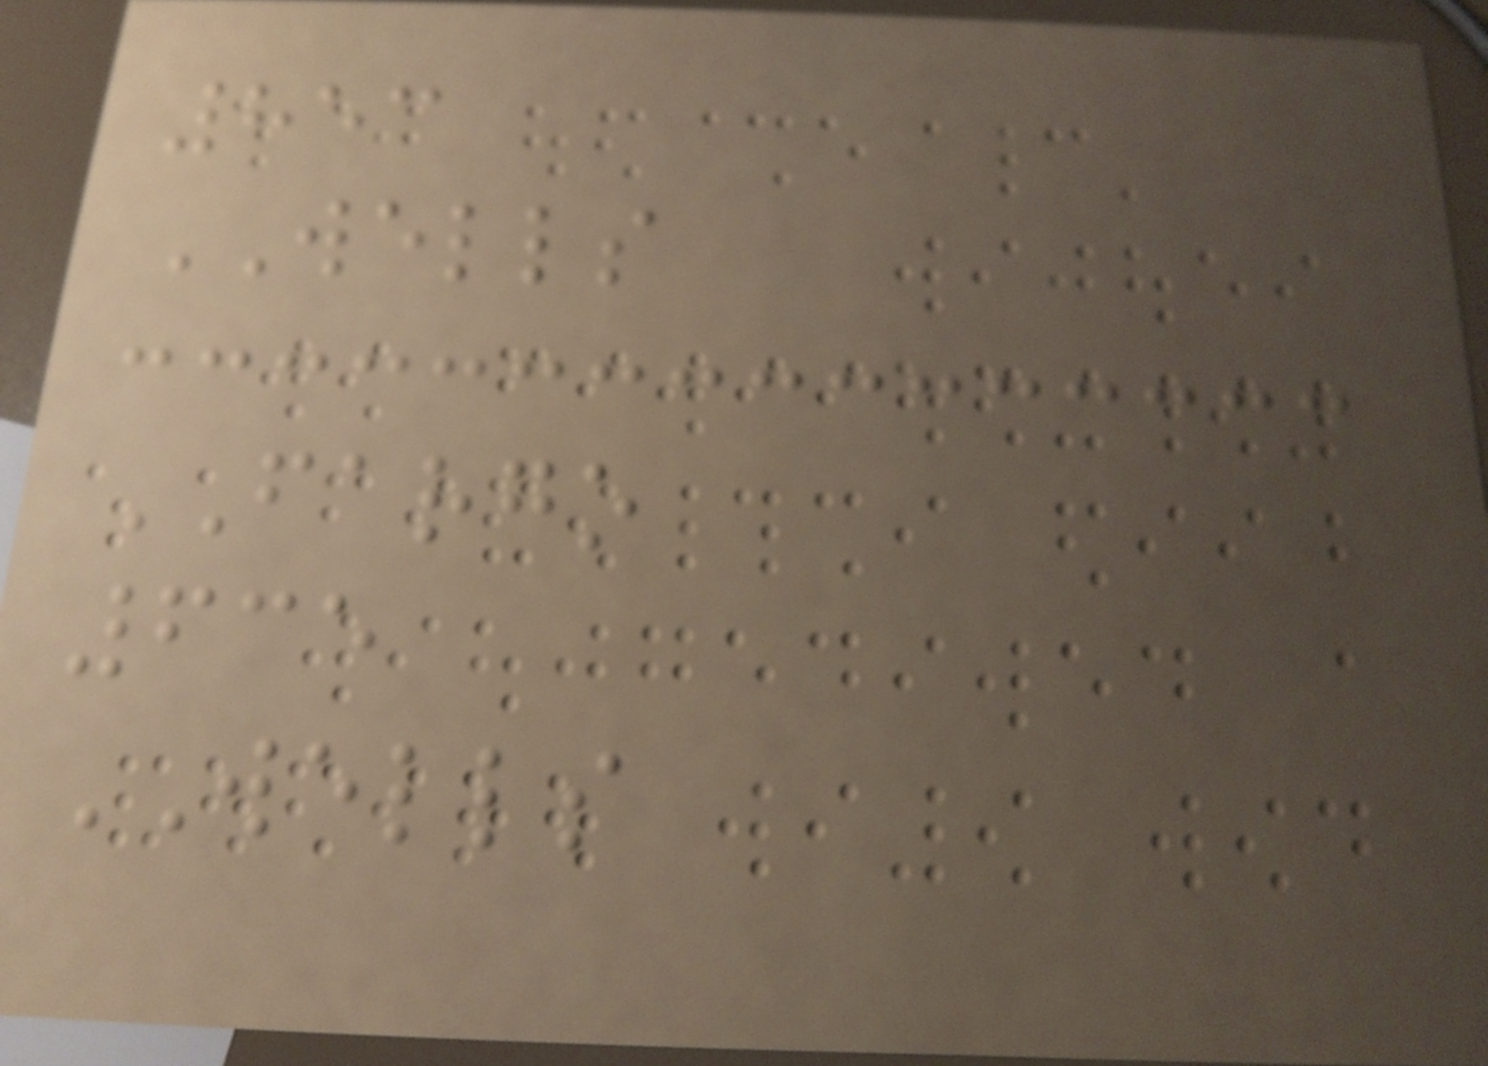853
WELLS
FARGO
635
WELLS
